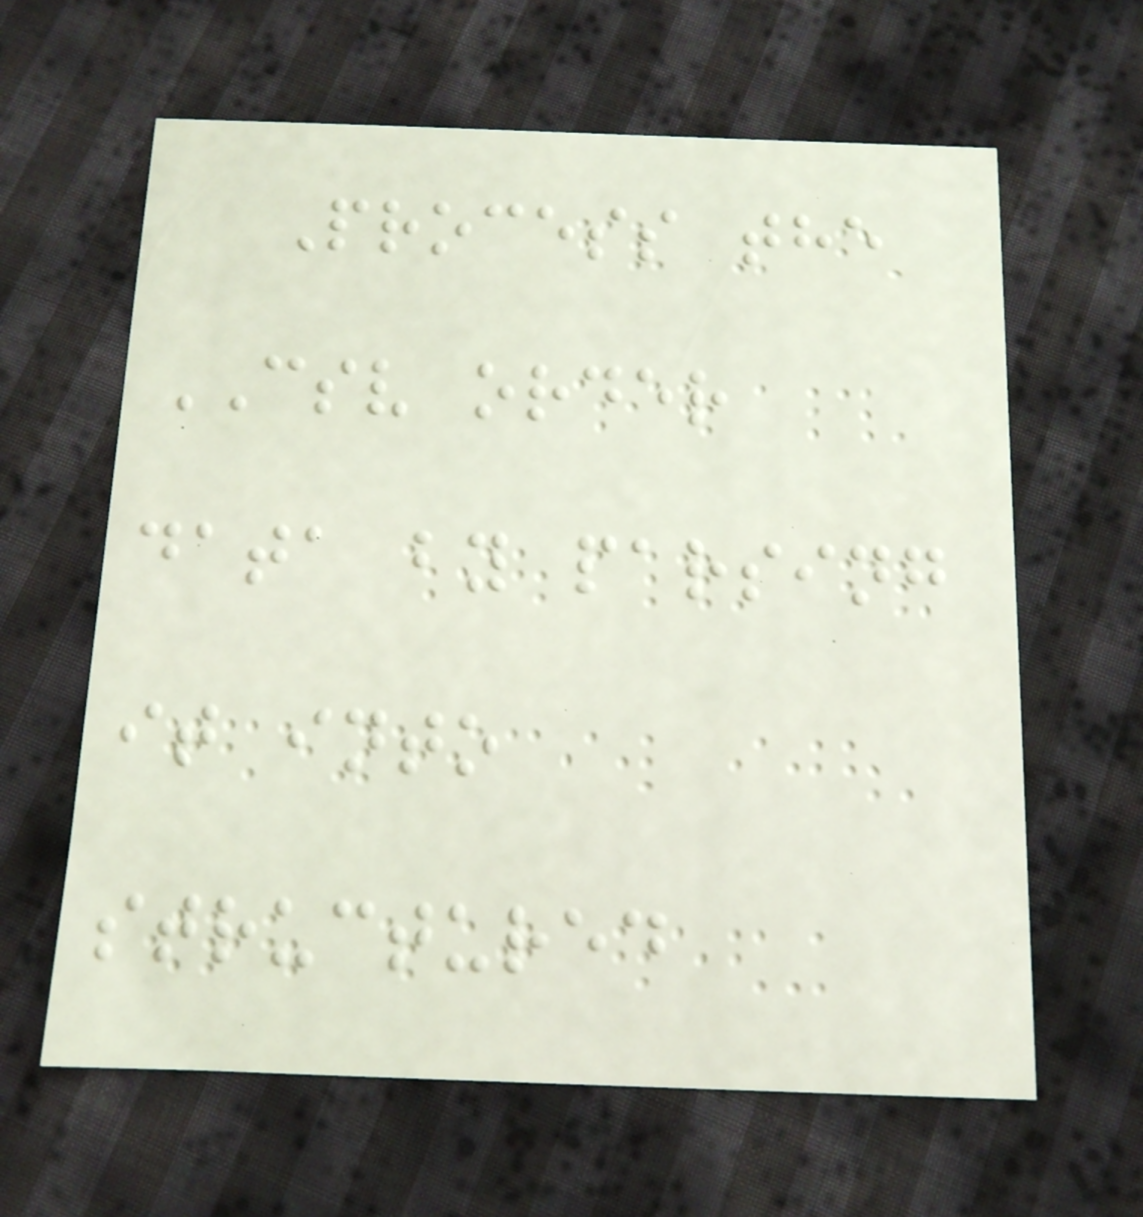Process the
CSV order
data by parsing
it into
structured
